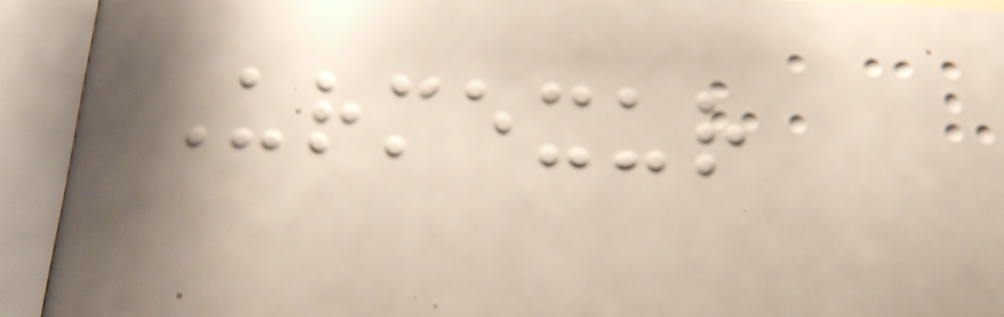Urmexur
